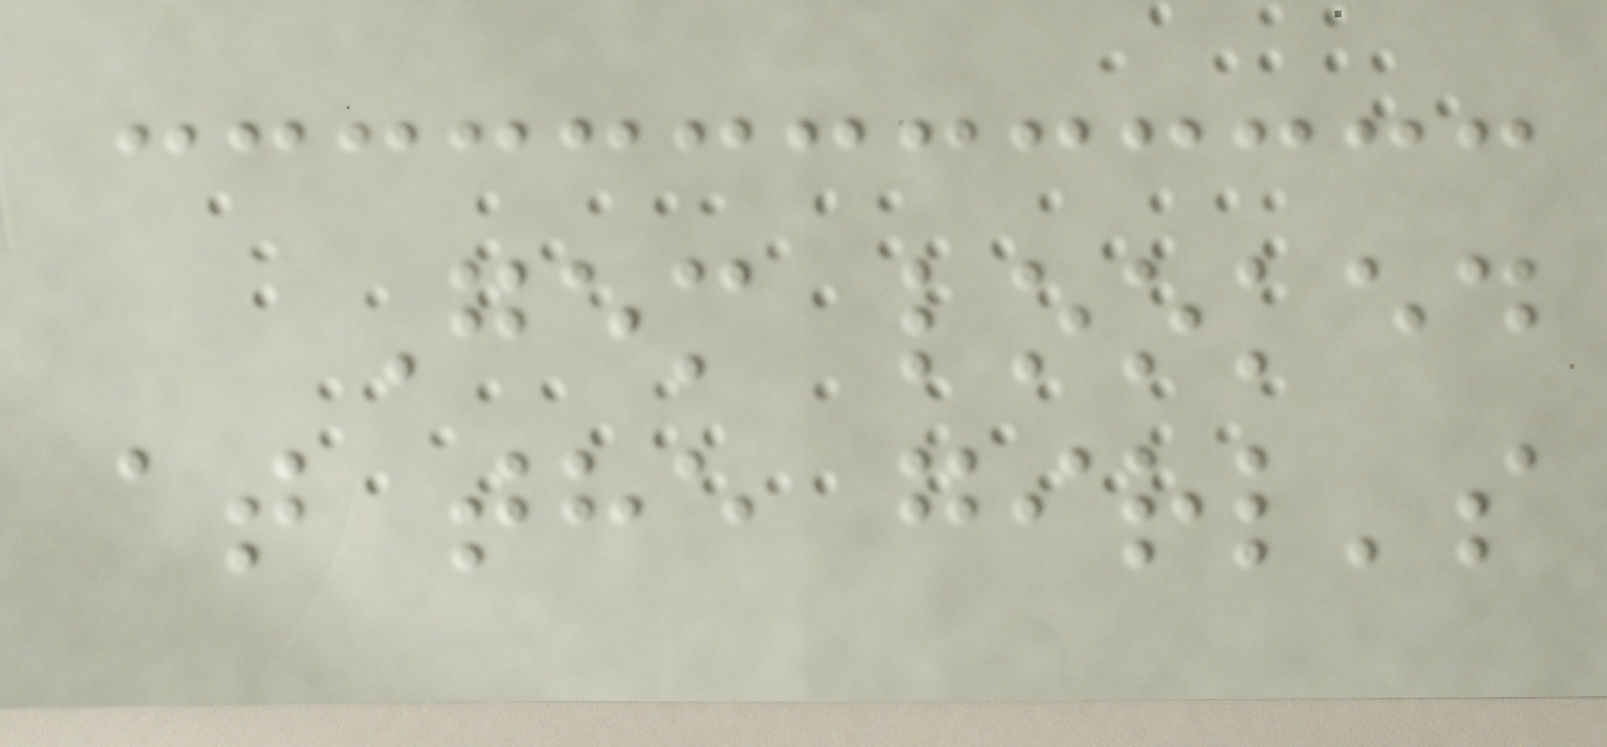Gem looked
at the girl's
